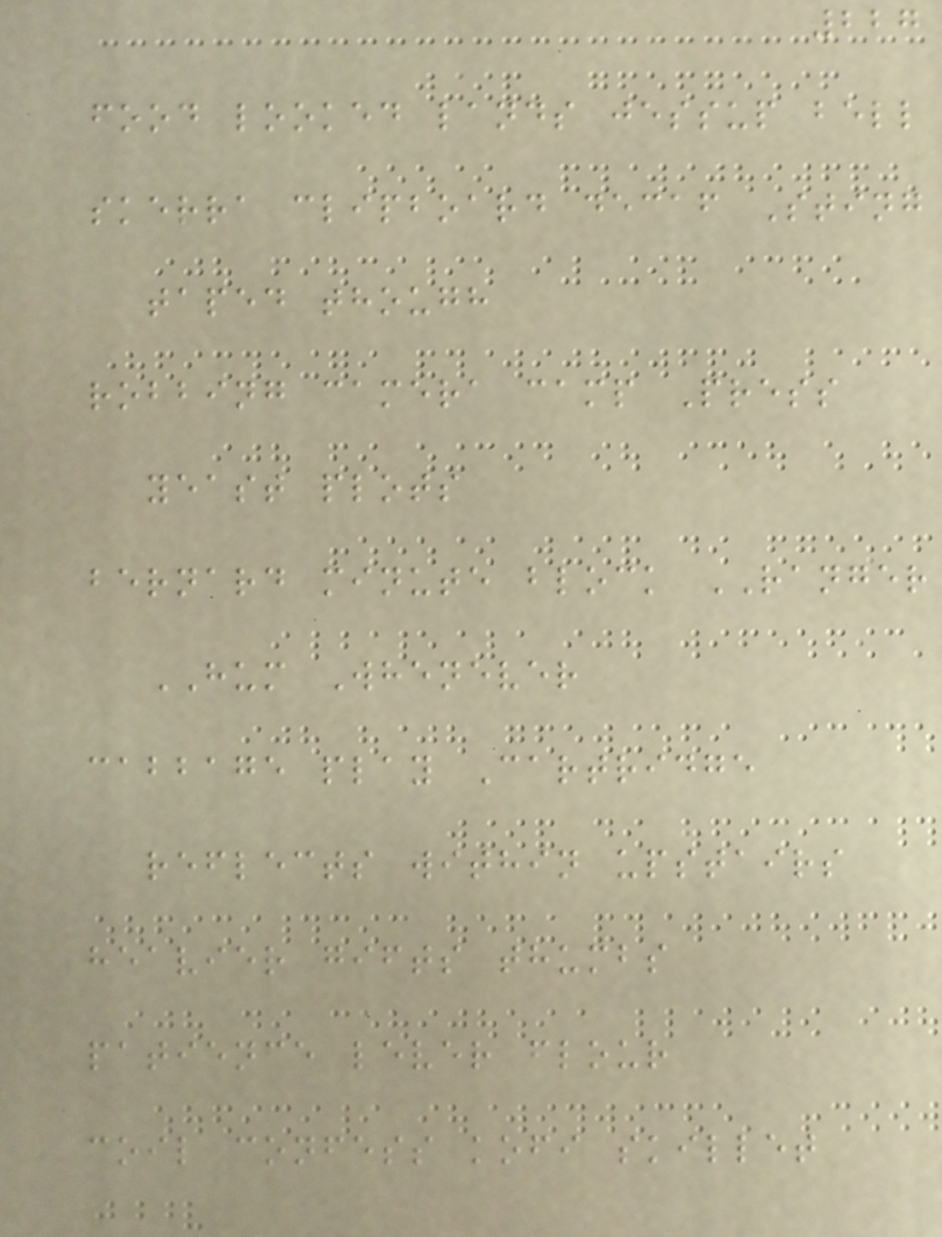227
food looked lands jessup bell
skerra clipboard decaf Sting
taped though
robbing camera camp Press
yeast plots
bernard minute block RANGER
HUM Whenever
cabbage play Cartridge
reflects within upstairs
heavier gifts thumbs
patience lever flour
coil confess kofi skillet
